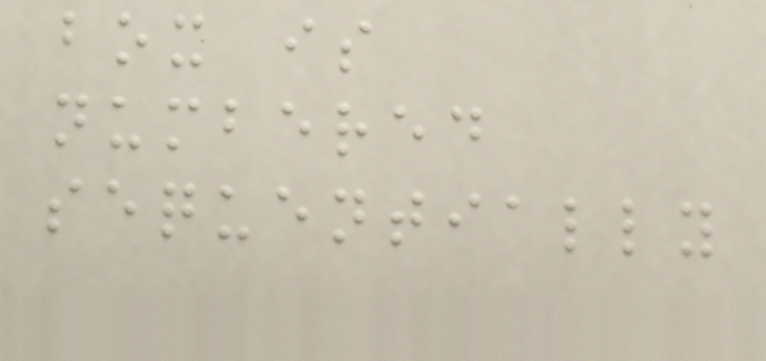box is
numbered
sequentially
